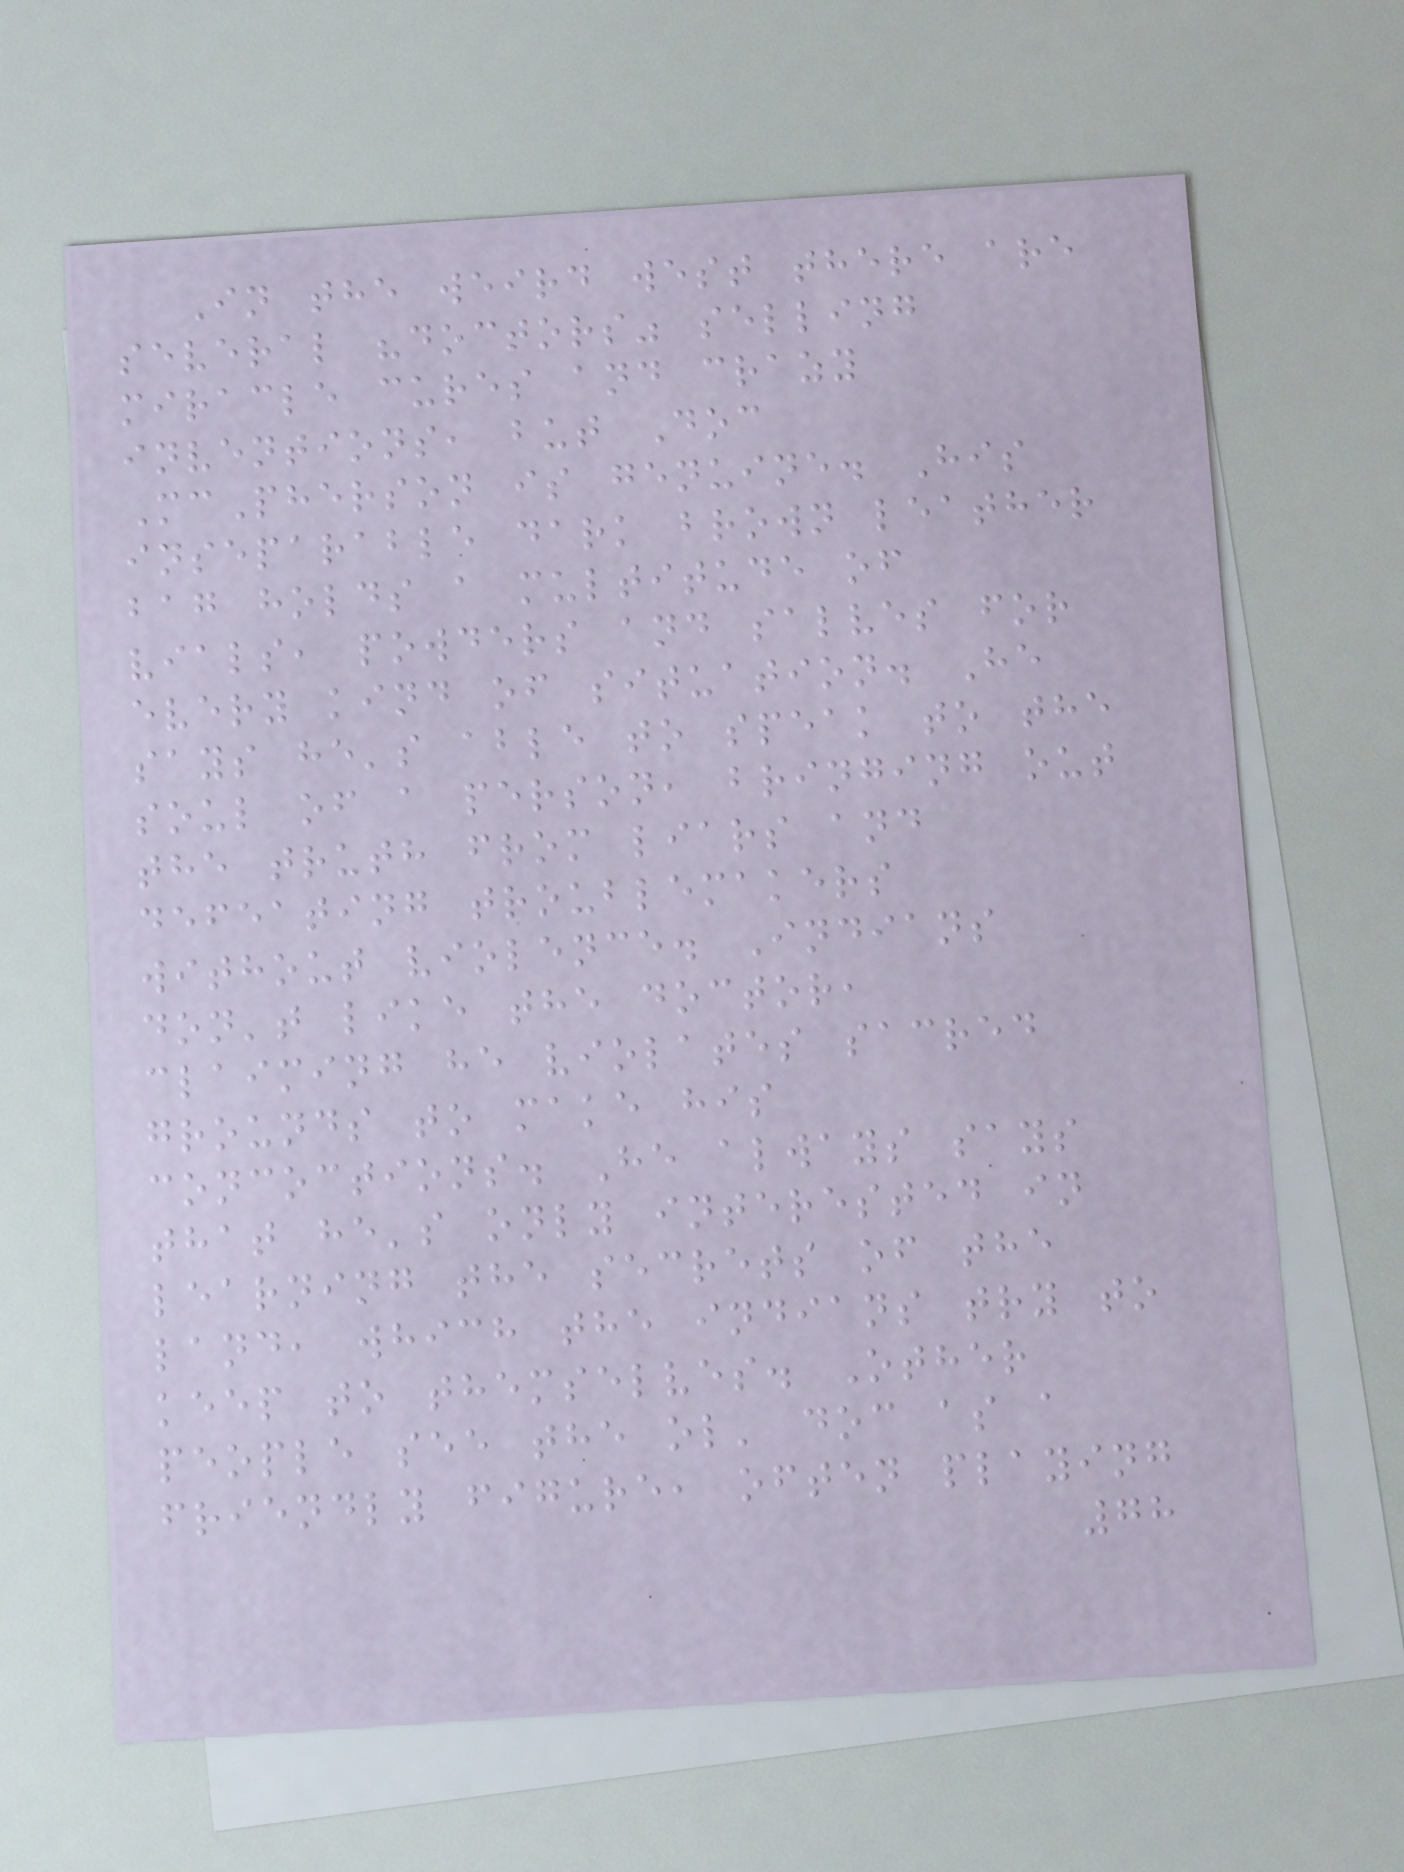In the weird west there are
several "doctors" selling
miracle cures and crazy
inventions, but Doc
McPherson is genuine. His
inseparable dark brown leather
bag holds a multitude of
vials, powders and salves for
every kind of situation. He
says he's able to speak to the
soul of a person, bringing out
the truth from liars and
defeating troublemakers
without violence. Indians
don't like the doctor,
claiming he violates sacred
grounds to make his
concoctions. He always says
that he's only interested in
learning the secrets of the
land, which the indians try to
keep to themselves. Other
people see the ol' doc as a
friendly figure, often playing
78
